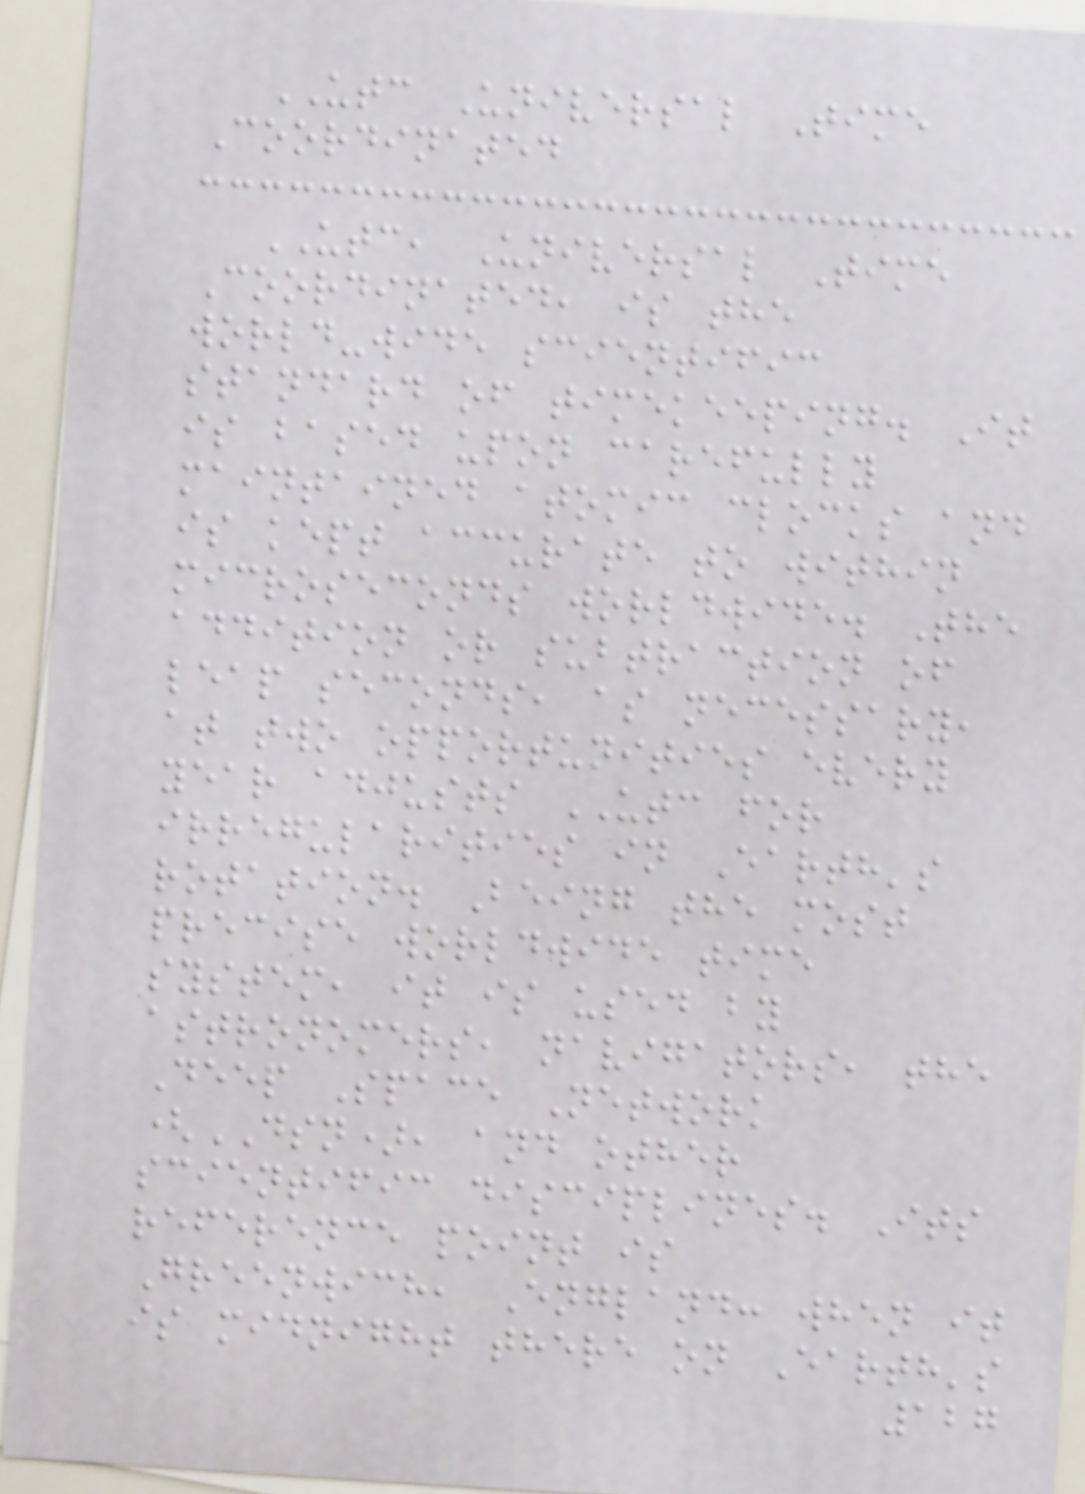UTC Universal Time
Coordinated
UTC, Universal Time
Coordinated, is the
world-wide scientific
standard of timekeeping. It
is based upon carefully
maintained atomic clocks and
is kept accurate to within
microseconds worldwide. The
addition or subtraction of
leap seconds, as necessary,
at two opportunities every
year adjusts UTC for
irregularities in Earth's
rotation. Being the most
precise worldwide time
system, it is used by
astronomers, navigators, the
Deep Space Network
(DSN), and other
scientific disciplines. Its
reference point is
Greenwich, England: when it
is midnight there on Earth's
127
